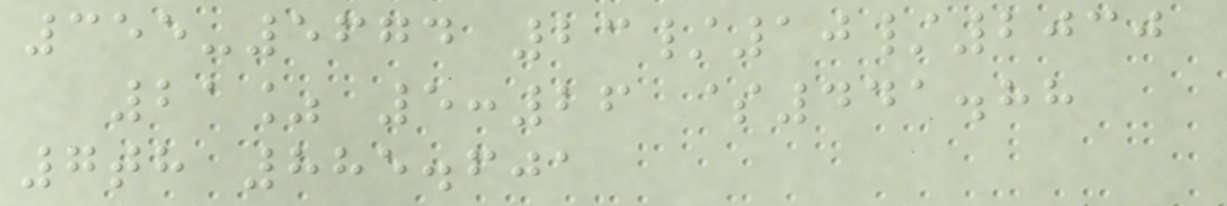355-5674 23/10/2030
21% 5:26 $441.88
7th 885.601
